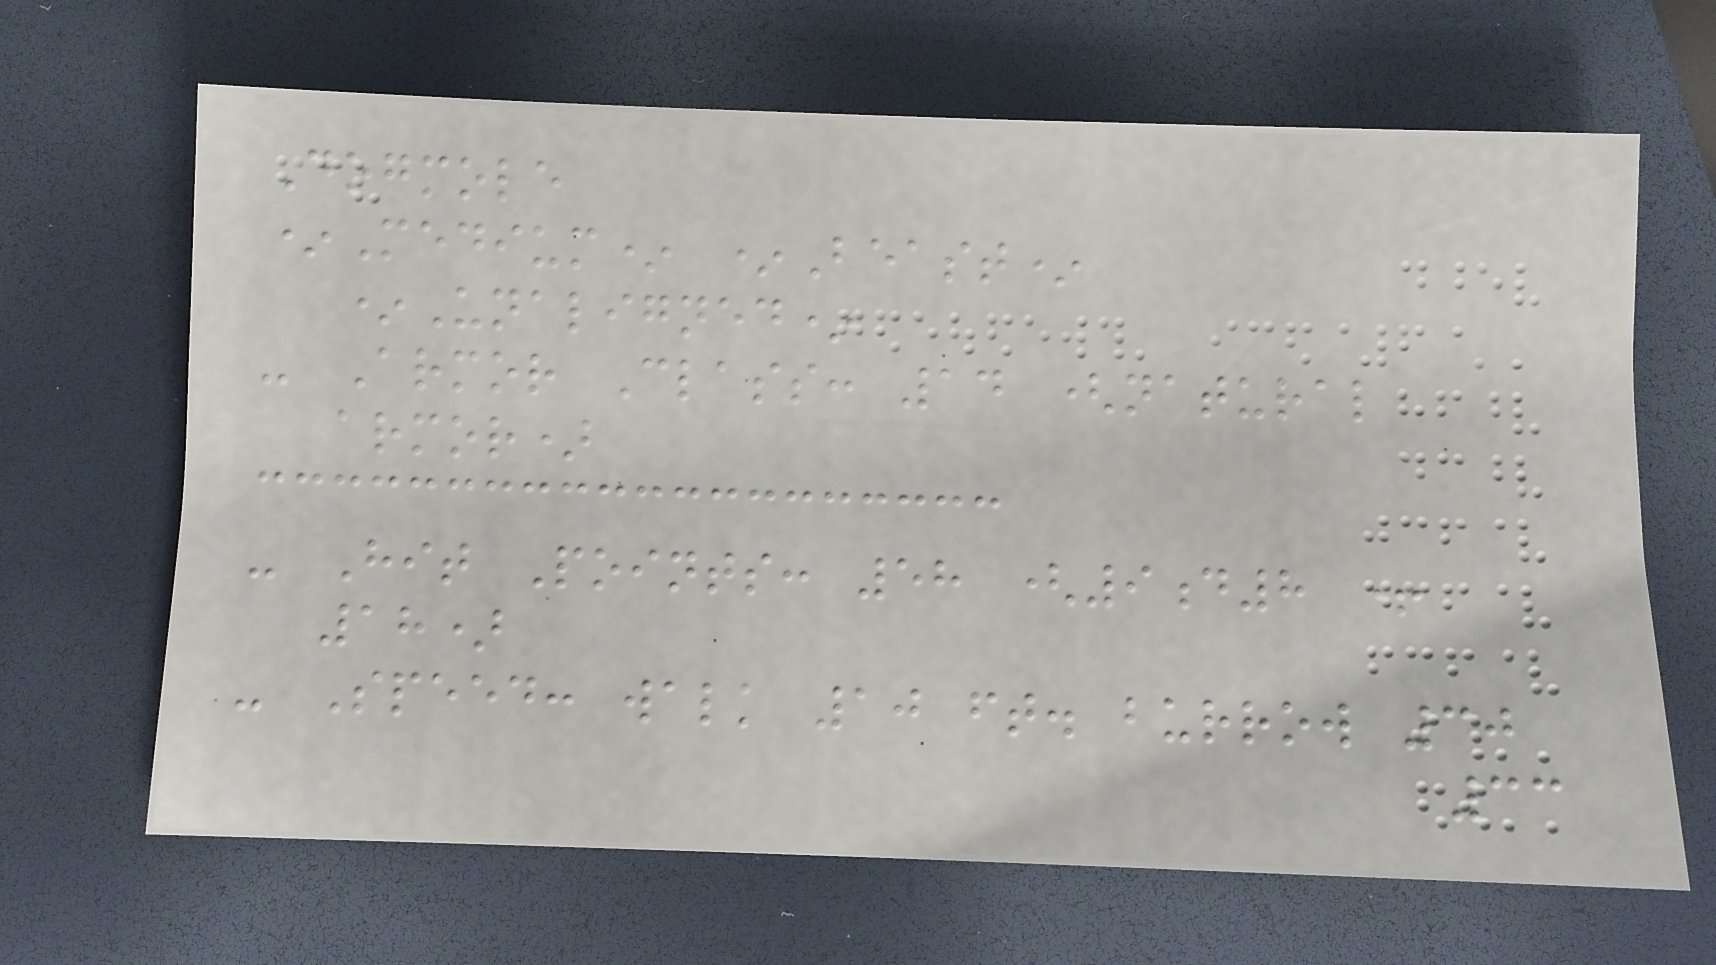Dogmole
*Medium* *Beast*
*Unaligned*
- Armor Class: 14 (natural
armor)
- Hit Points: 58 (9d8 +
18)
- Speed: walk 10 ft. burrow 30
33
